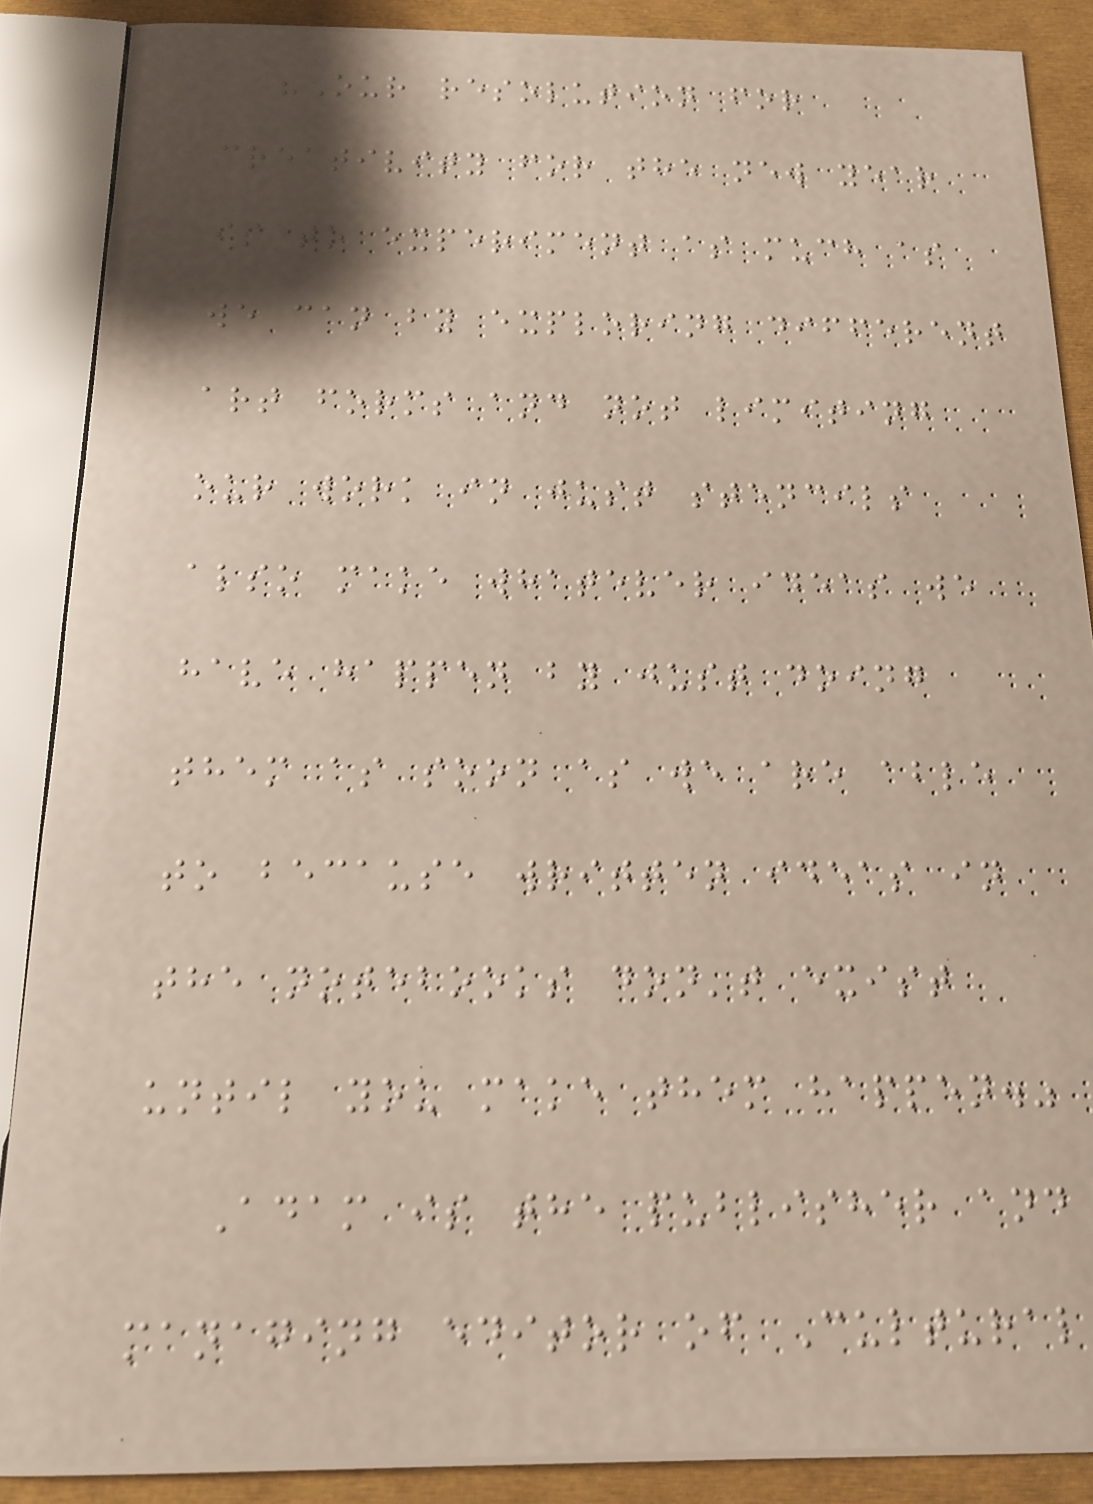"Our resolution for
creativity for the new year
is to experiment as much as
we can by exploring different
art forms and not limiting
our work in just stencils
also make whatever ideas we
have happen by just doing
them as soon as we are able
to because written ideas in
the notebooks don't exist
until you make them happen."
Adam is the publisher and
managing editor of Cultural
